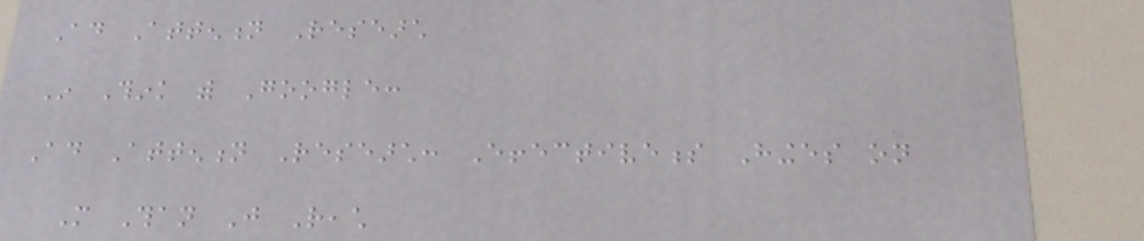Ad Attention Research
In Think with Google:
Ad Attention Research: Effectiveness Hinges on
More Than Just Reach
